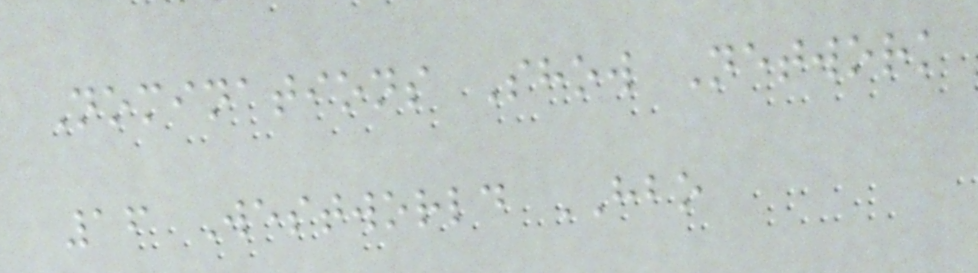Nominations Show Network
16 Westworld HBO
